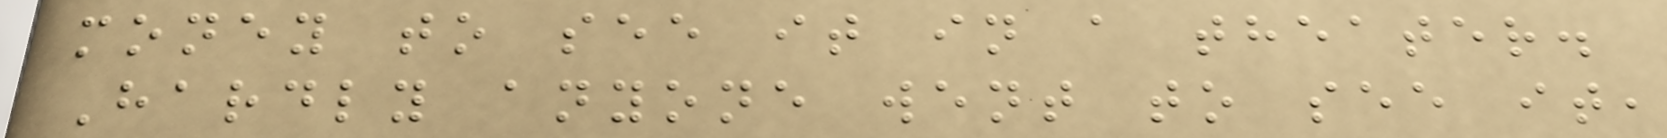money to see it in a theater.
Hardly anyone went to see it,
